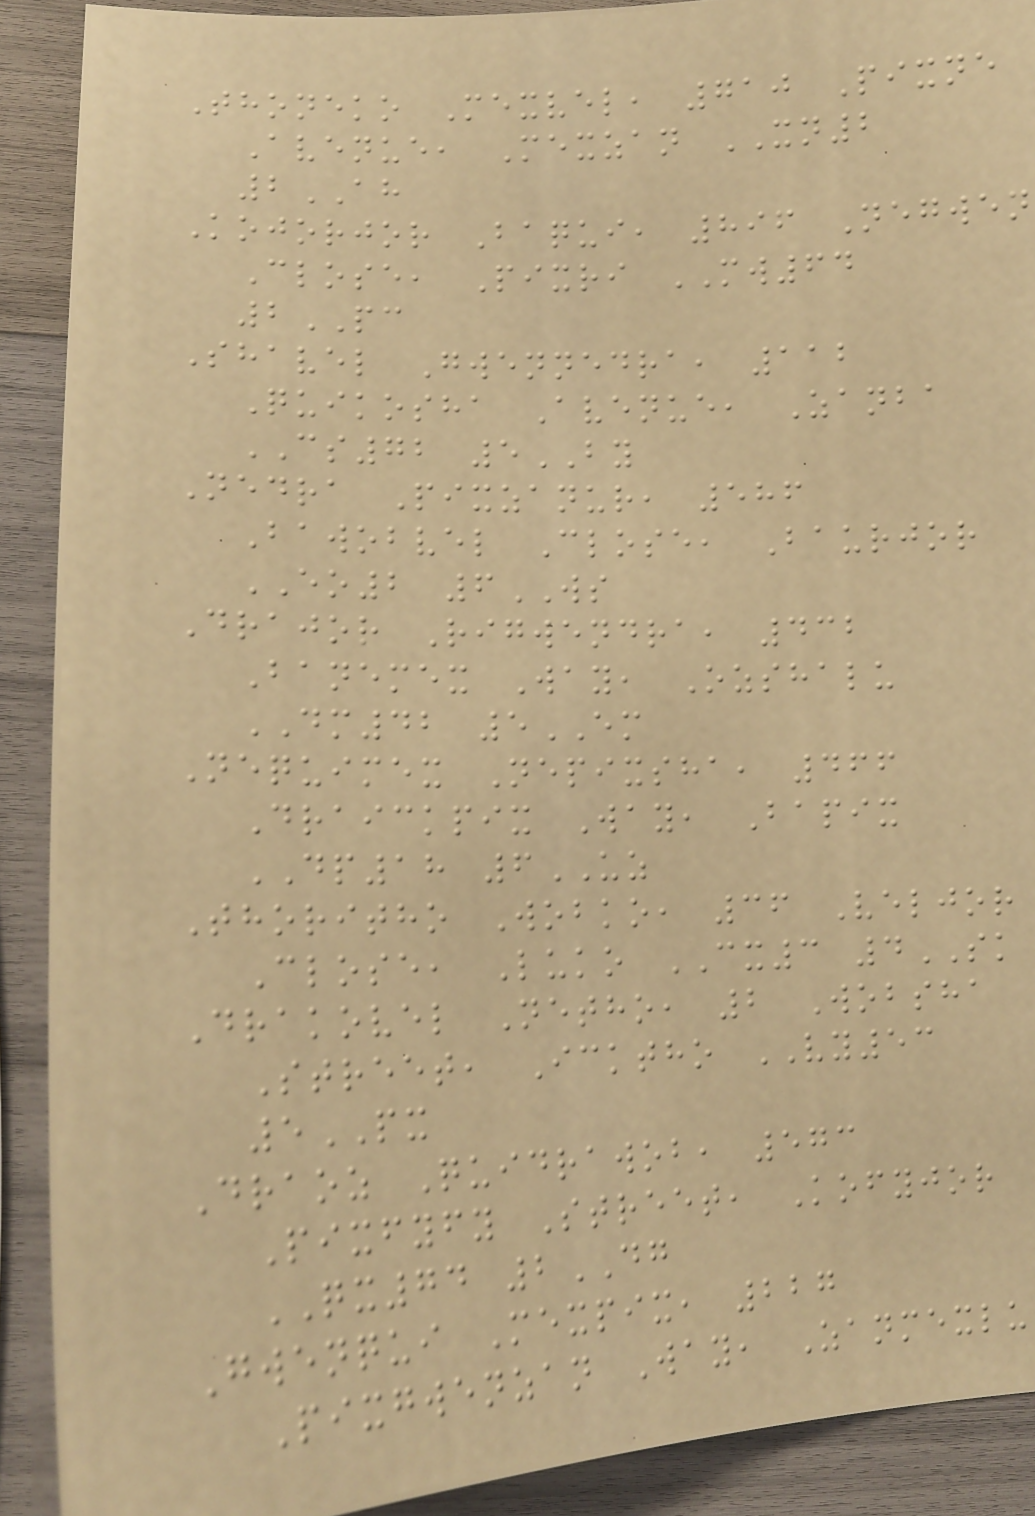Thoneko Mexvel, 710 Pixne
Avenue, Mexzan XN2
2AH
Kojorjor Baqui, 896 Negwen
Close, Pixri MW64
2PC
Shavel Gwennedra, 112
Quikosha Avenue, Zanba
CS72 5BY
Nedra Pixzanur, 586
Bawobvel Close, Baurjor
EO2 6WS
Drajor Rigwendra, 432
Banemex Way, Ozshalu
DM42 5EM
Nequimex Nepixsha, 466
Draickpix Way, Bapix
DP18 6UZ
Thoritho Wobko, 36 Veljor
Close, Luko CX3 4SK
Drakovel Netho, 2 Wobsha
Street, Icktho VY53
5PX
Draoz Quidrawob, 573
Pixfyfy Street, Kofyjor
QX74 2DG
Gwenqui Mexpix, 227
Pixgwenzan Way, Zanmexlu
